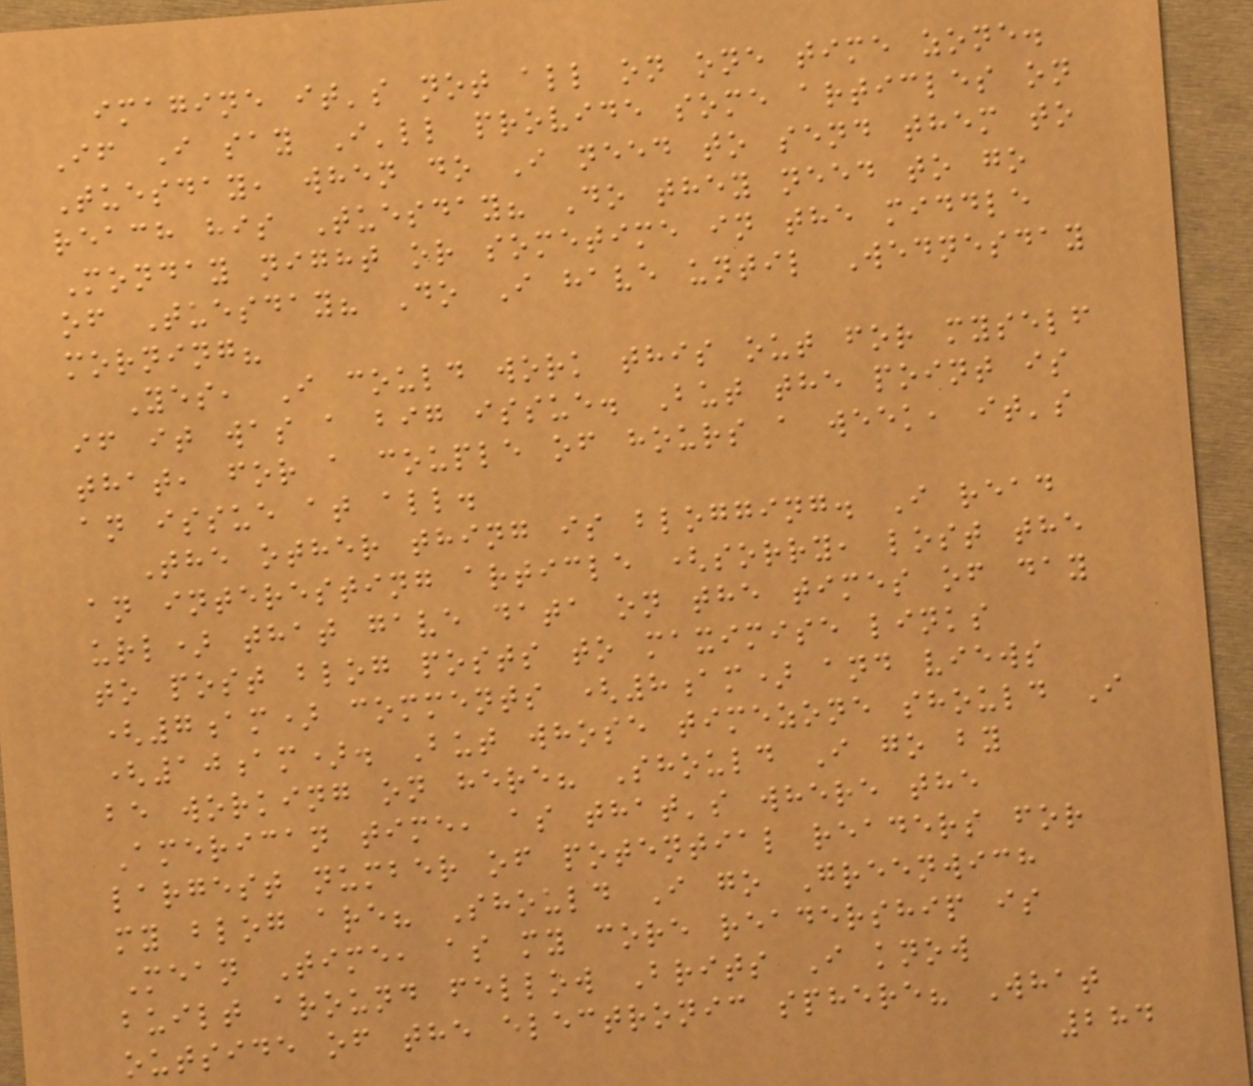imagine it's not all on one time zone.
If I say I'll provide some articles on
Tuesday, when do I need to send them to
reach his Tuesday? Do they need to go
Monday night or sometime in the middle
of Tuesday? Do I have until Wednesday
morning?
Yes, I could work this out for myself
if it was a big issue. But the point is
that, for a couple of hours a week, it's
an issue at all.
The other thing is blogging. I read
an interesting article (sorry, lost the
url) that gave data on the times of day
to post blog posts to maximise links
(7am) comments (8am) and views
(10am). But whose timezone should I
be working on here? Should I go by
American time, as that's where the
largest number of potential readers for
my blog are? Should I go Greenwich
Mean Time, as my core readership is
built around fellow Brits I know
outside of the electronic sphere? What
284
